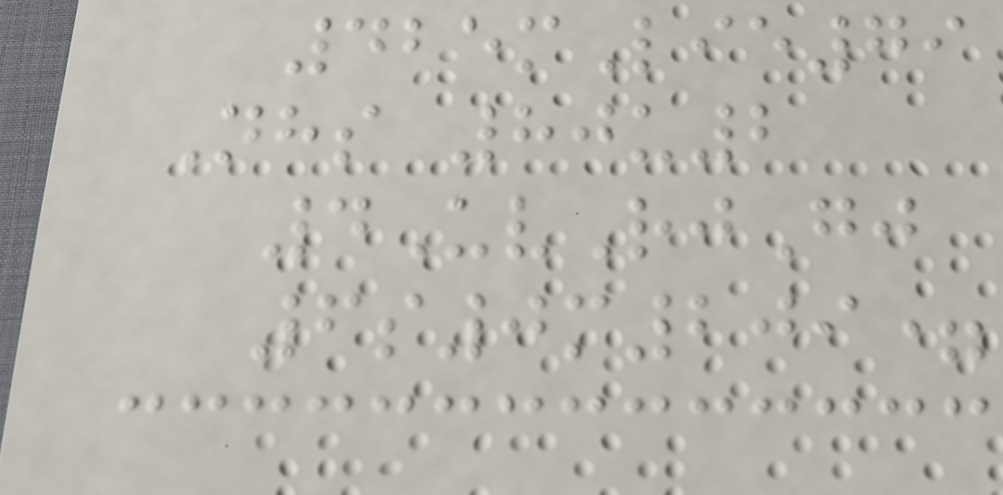425mLie79
Nhs 80u2
4UvRjGj
6s0m209=
